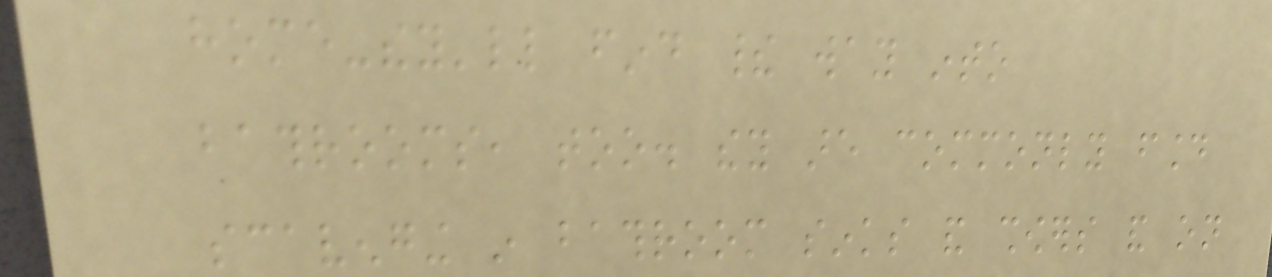home-they'll find their way into
bathrooms, too. they are commonly found
scavenging in bathroom sinks and showers and on
